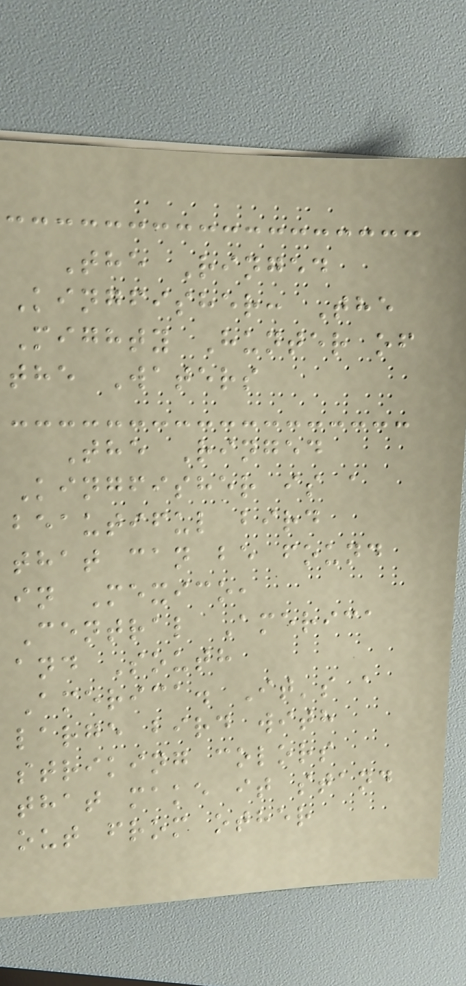The Ringed
Kingfisher: The
Mighty Hunter of
the Waters
The Ringed
Kingfisher is a
beautiful bird
that can be found
in Mexico,
Central America
and South
America. It's a
large bird with
striking colors
that make it stand
out from other
